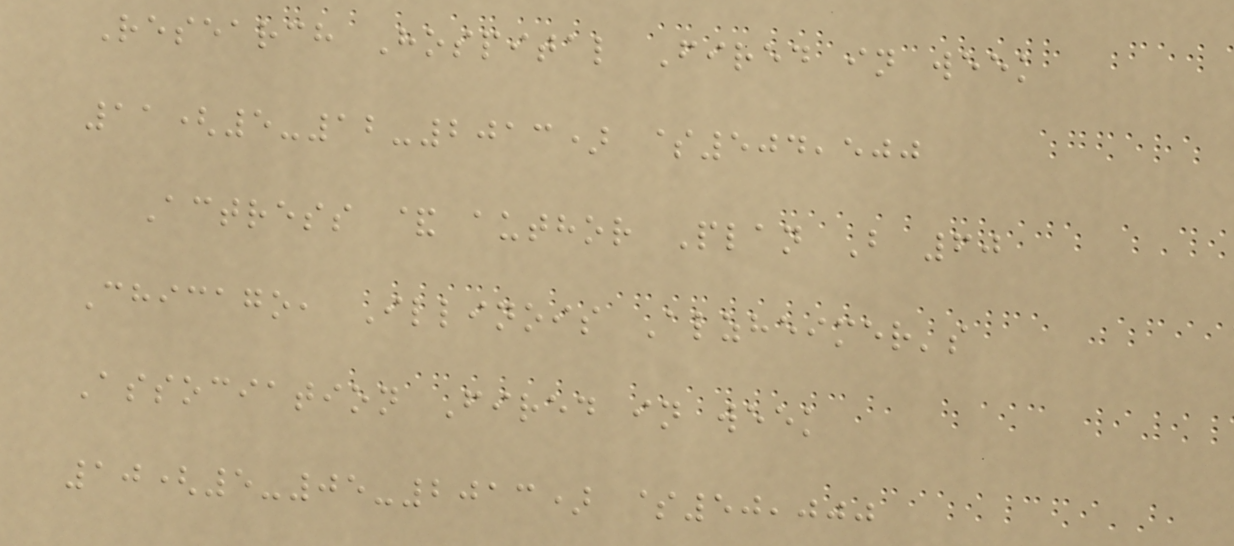Research Hospital Fired in week
11(5-12-2013) $504,500
Actress & author Plan B 60
Chicago, Illinois Alzheimer's
Association Fired in week
10(5-05-2013) $50,000
